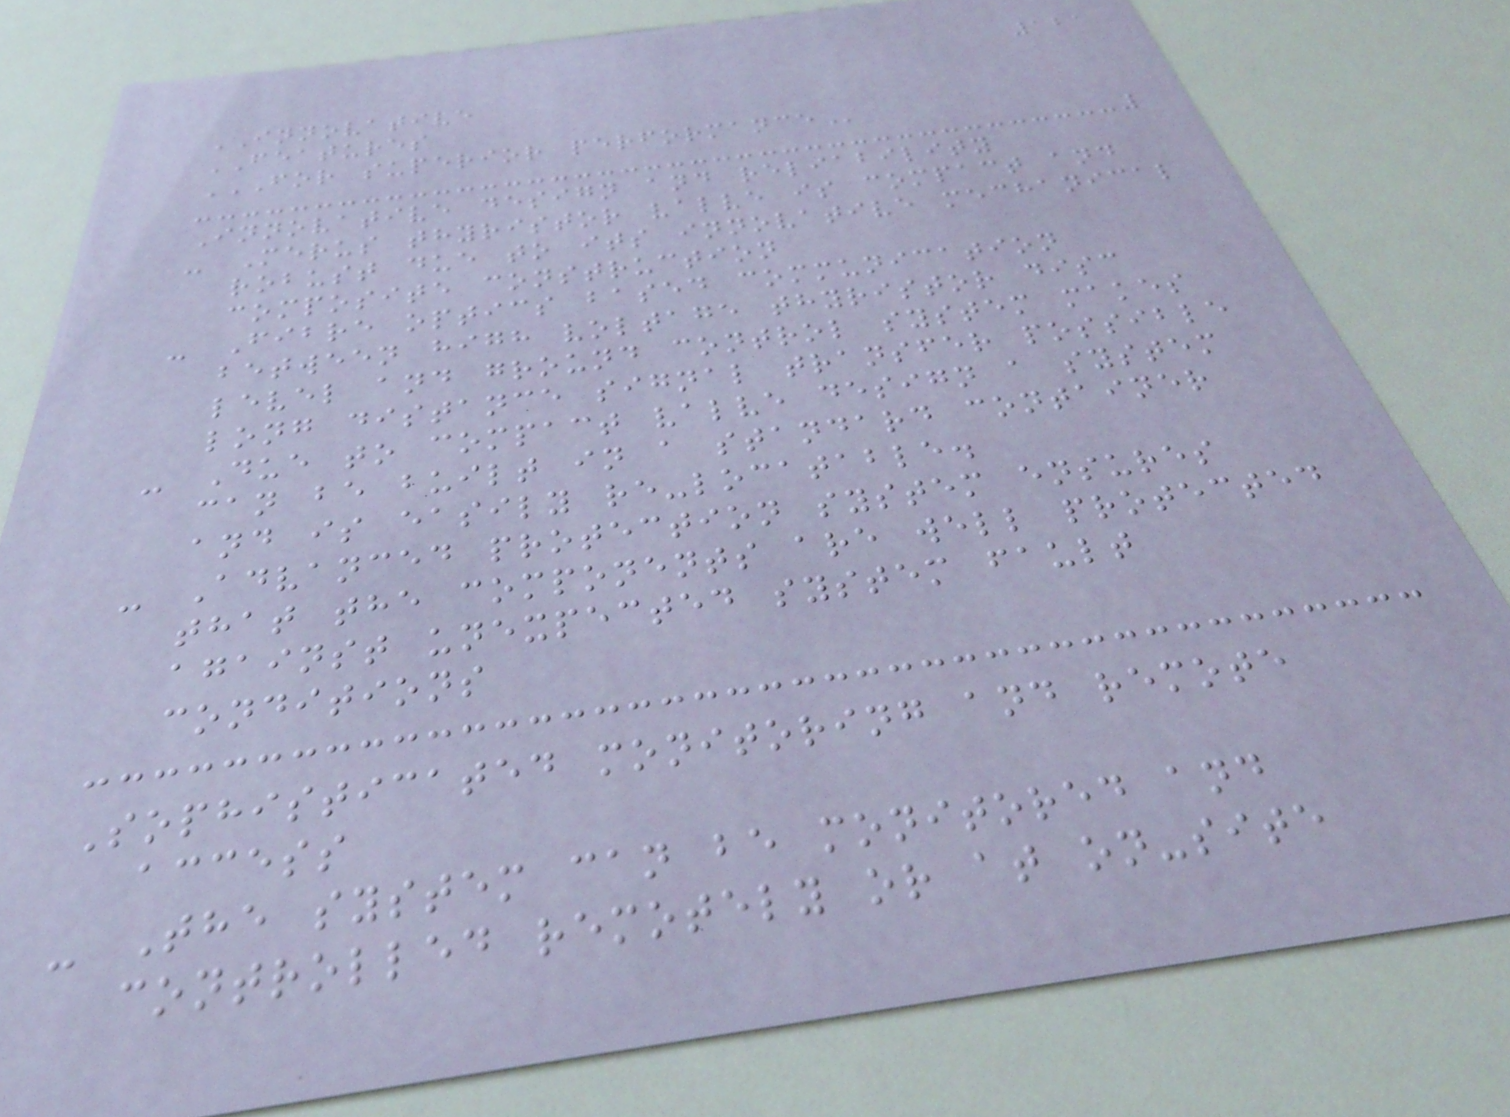121
INNOVATIVE
FEATURES
FOR SUPERIOR PERFORMANCE
Innovative design and reliability
- Merus thyristor valve is compact and
robust due to its innovative mechanical
composite construction
- Fibre optics based communication
between high voltage thyristor disc
level and ground control system makes
long distance signal transfer possible
- Due to compact valve design a system
can be built in a standard container
and is easily re-locatable.
- Advanced protection system ensures
that the components are well protected
against unexpected system fault
conditions
Sophisticated monitoring and remote
access
- The system can be monitored and
controlled remotely or at on-site
